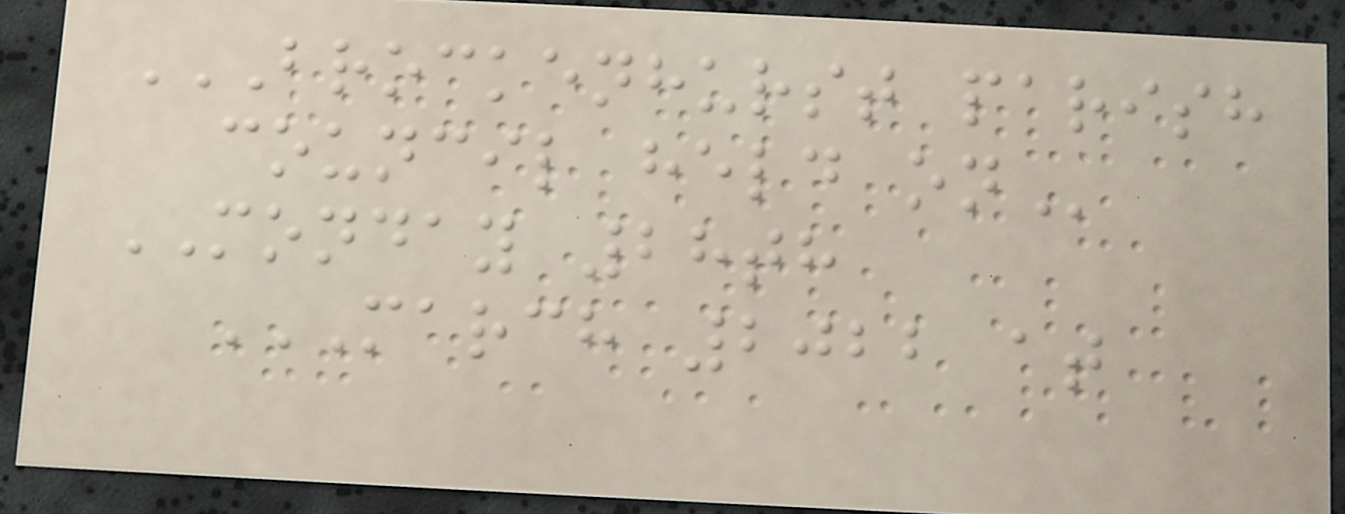BROCKENHURST PARISH
COUNCIL HELD ON
MONDAY 28th
MARCH 2022 AT
